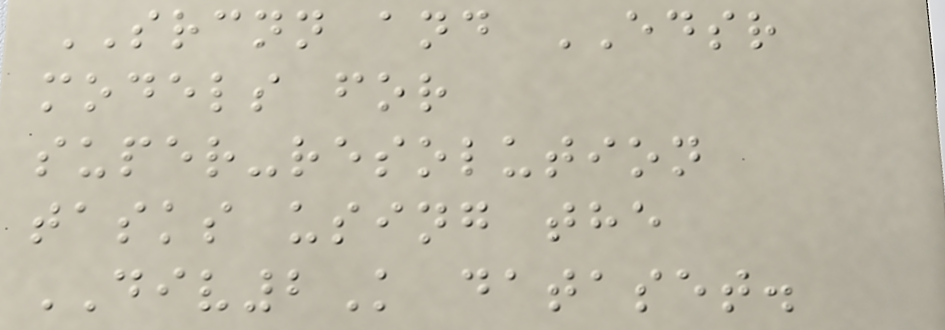SRCNN and EDSR
models for
super-resolution
tasks using the
DIV2K dataset.
